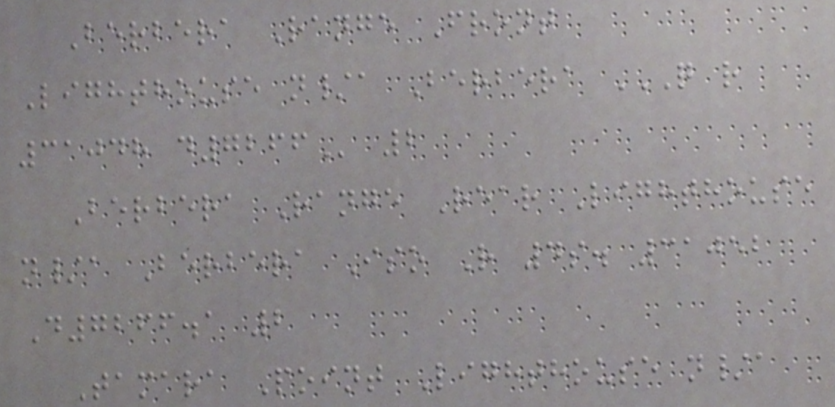Berbera Range Front
Lighthouse n/a Berbera Q R
31048 D7266 2
Berbera Range Rear Lighthouse
n/a Berbera Iso R 4s. 31052
D7266.1 2
Tamara Point Lighthouse n/a
